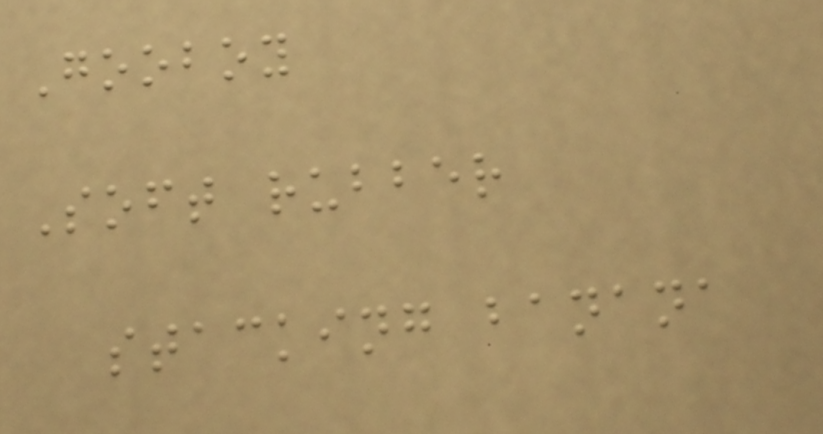Gooboy
Soft rubber
stacking banana
